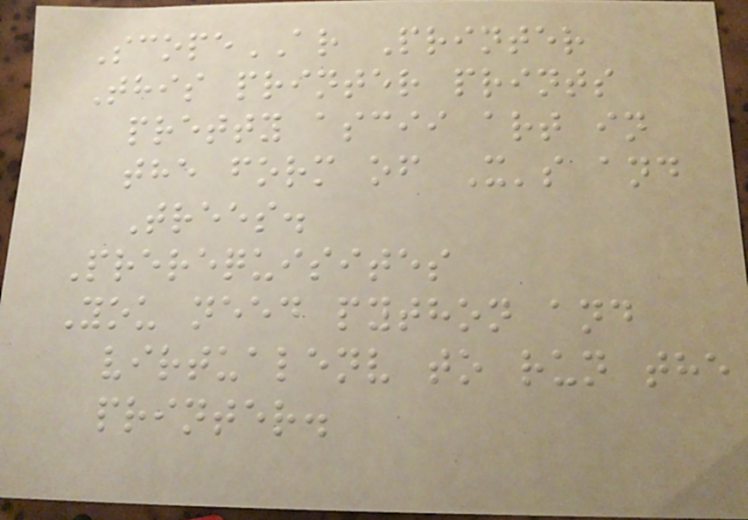ScopeAR Printer
This printer prints
pretty ascii art in
the form of X's and
Trees.
Prerequisites
You need python and
virtualenv to run the
printer.
